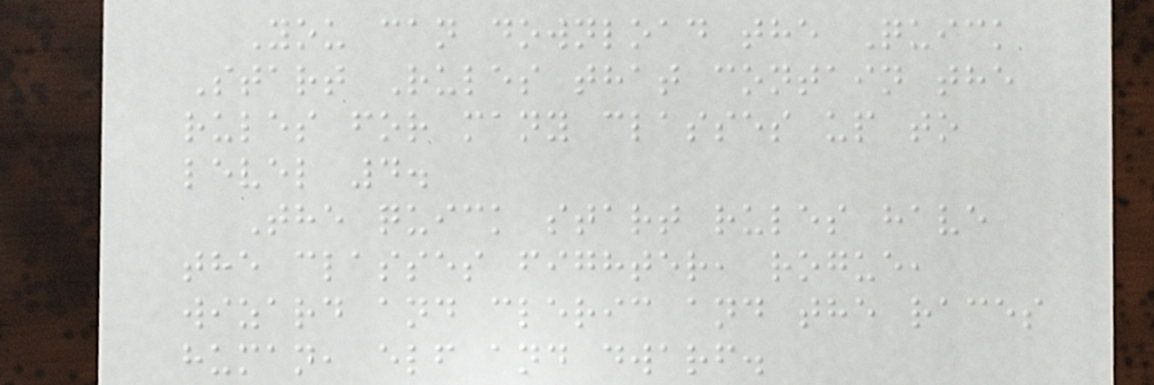You can download the Quick
Start Rules that contain the
rules for many classes up to
level 4.
The quick start rules have
the classes fighter, rogue,
wizard and cleric and the races
human, elf and dwarf.
